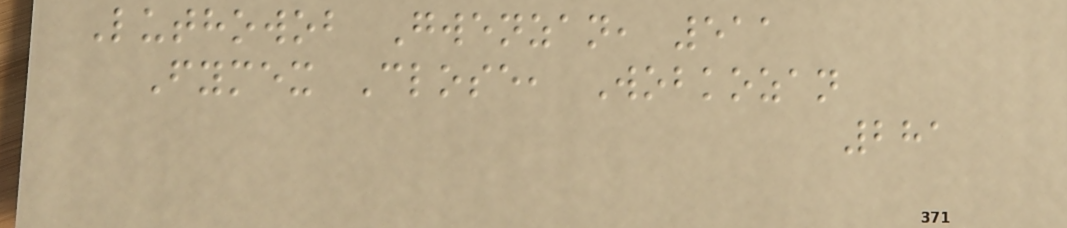Luthowob Gwenzan, 511
Fymex Close, Wobkozan
281
